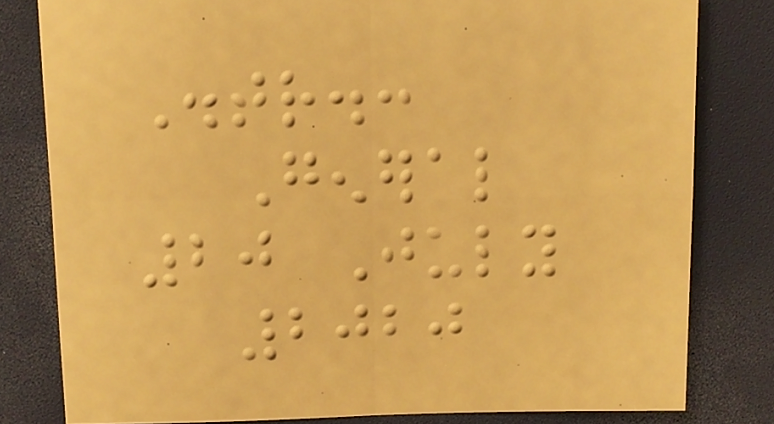Distr.:
General
20 July
2020
